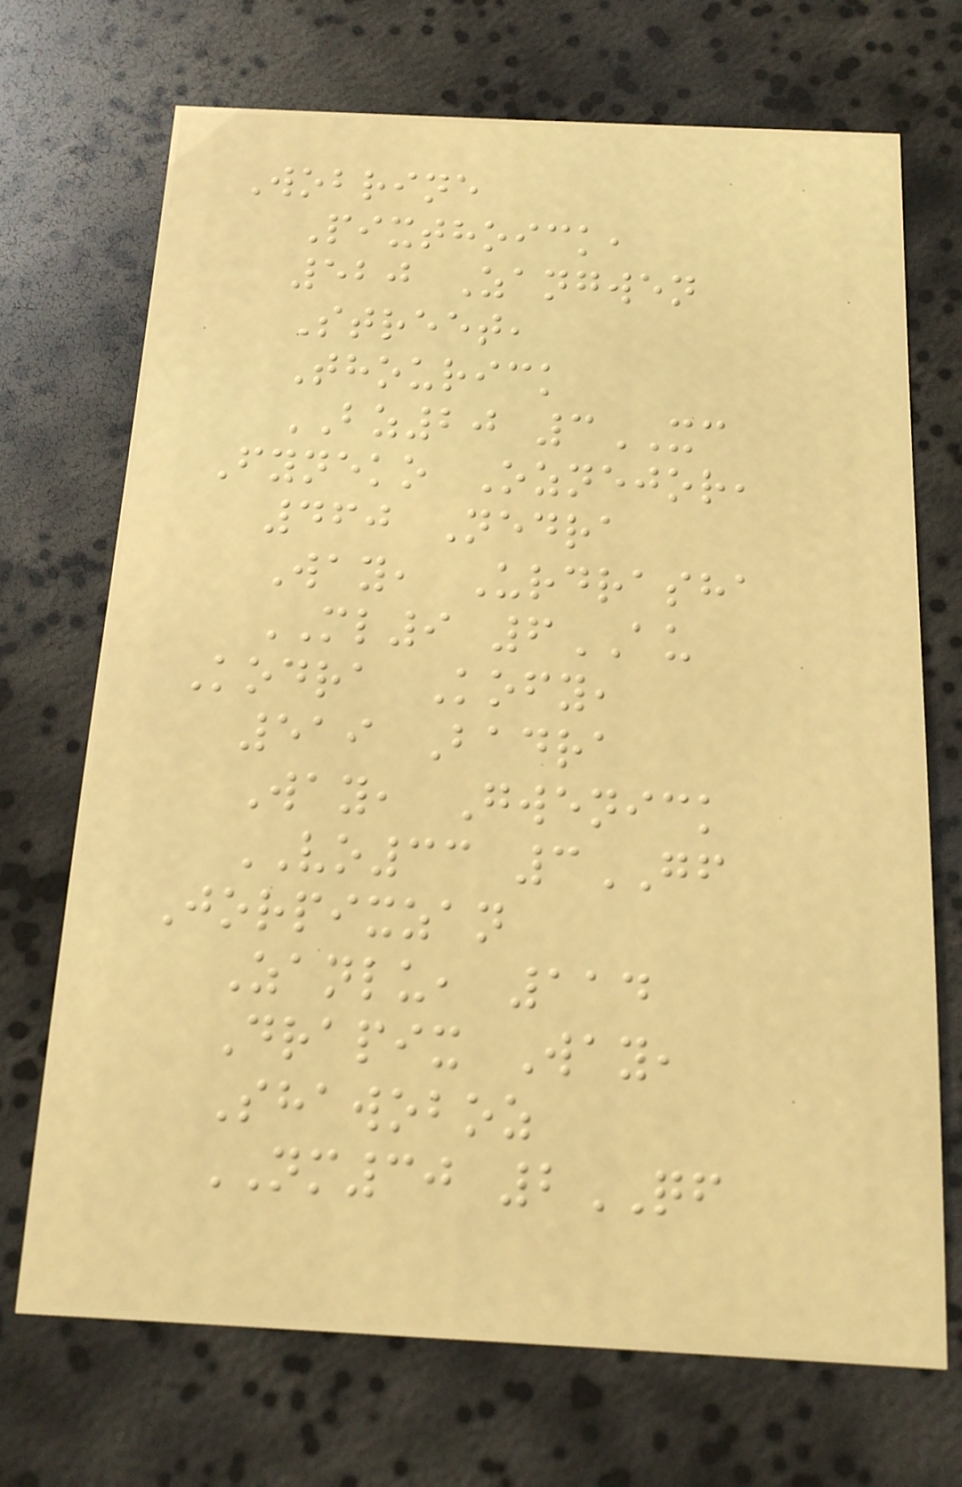Wobrine
Pixthoick,
520 Zangwen
Street,
Thourick
BZ20 3XC
Fyneko Oznejor,
460 Nedra
Way, Urdrasha
ML9 6AU
Kodra Kofy,
519 Badra
Way, Gwenick
VO33 3GF
Jorpixzan
Zanlu, 114
Drapix Way,
Shawoboz
NM30 2QF
